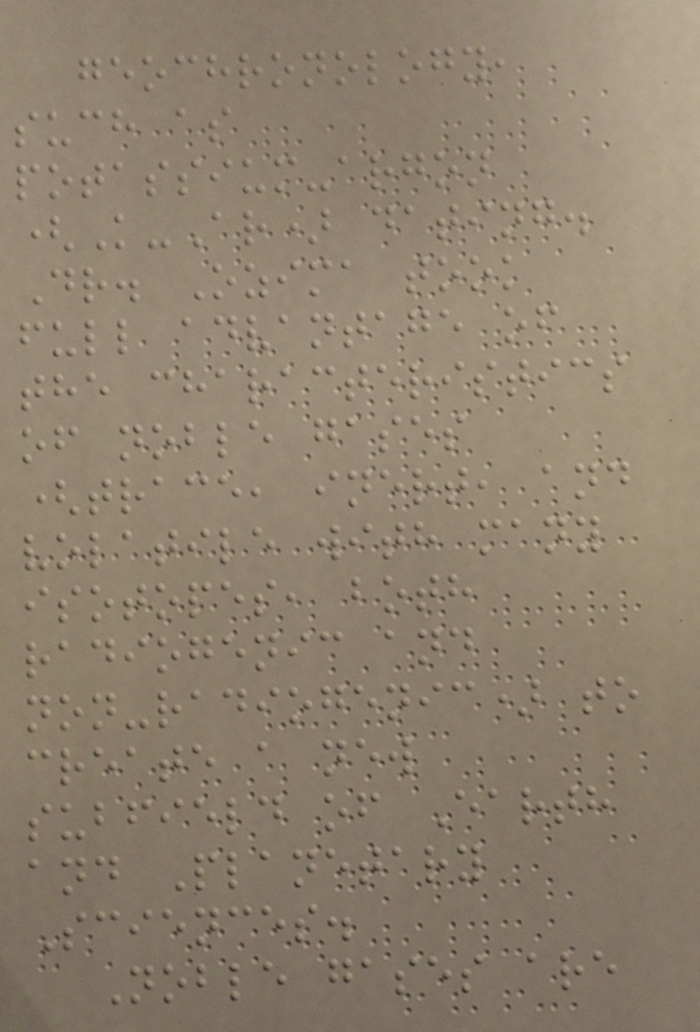geochronology,
such as
potassium-argon
(K-Ar) dating.
Dr. Ozima took
full advantage of
the characteristics
of noble gases
(trace, inert, and
volatile with many
isotopes, both
radiogenic and
non-radiogenic) to
create a new
subfield of Earth
and Planetary
Sciences.
Noble gases are
